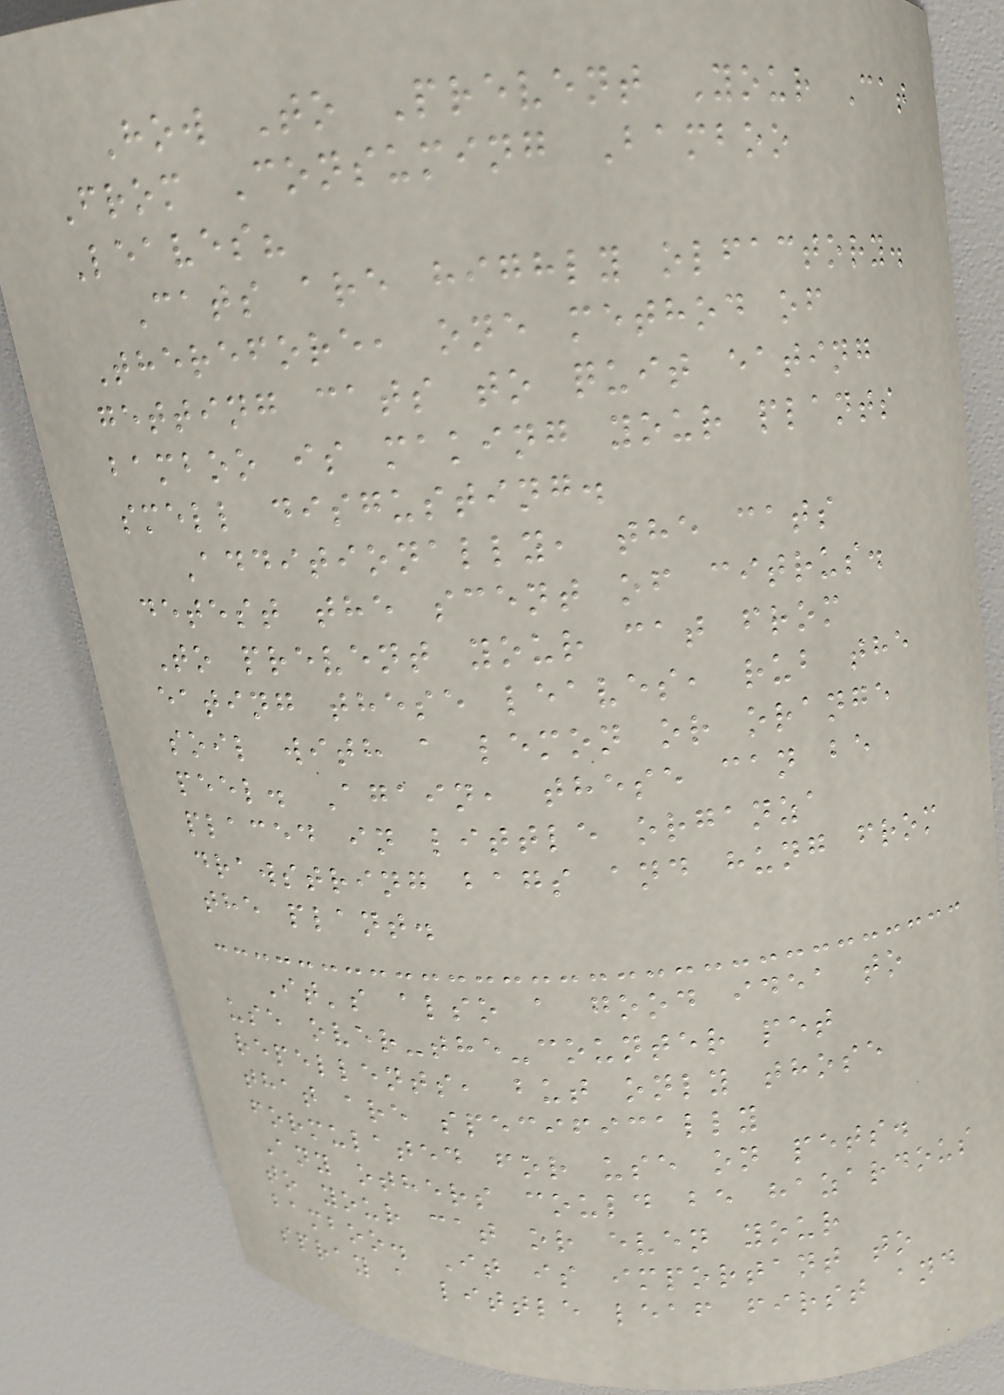How To Prevent Your Cat
From Consuming Bamboo
Leaves?
Cats are highly olfactory.
Therefore, one method of
getting cats to quit eating
bamboo is making your plants
smell disgusting.
Additionally, the cats
detest the scent of citrus.
To prevent your cat from
eating these leaves, rub the
soil with a lemon or orange
peel. Again, these can be
placed in little organza
drawstring bags and hung from
the plant.
It's also a good idea to
use over-the-counter pet
repellents, but only those
that are specifically
formulated for use on pets.
Any others could be hazardous
to your cat or even your
bamboo. It is important to
spray a little leaf first and
